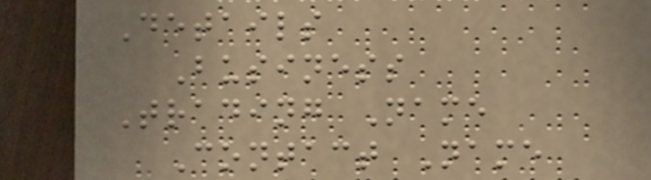Details
Business
Trading Name
Contact Name
